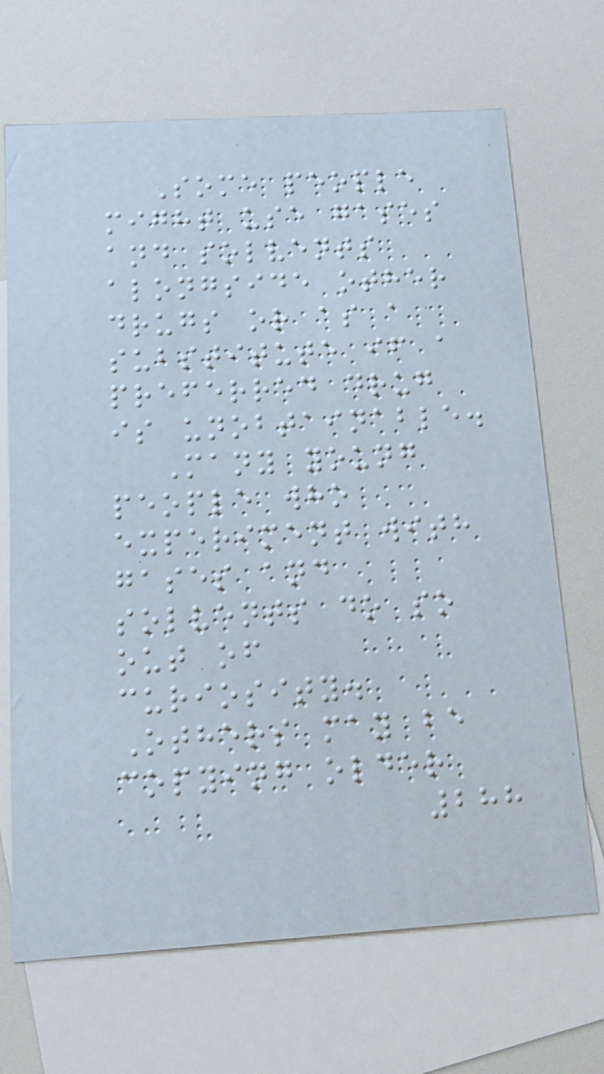Some people
might use gases
and solvents
alongside other
drugs or as a
substitute if a
preferred drug
is unobtainable.
Many young
people who
experiment with
gases and
solvents do so
out of
curiosity.
Others may be
copying older
288
